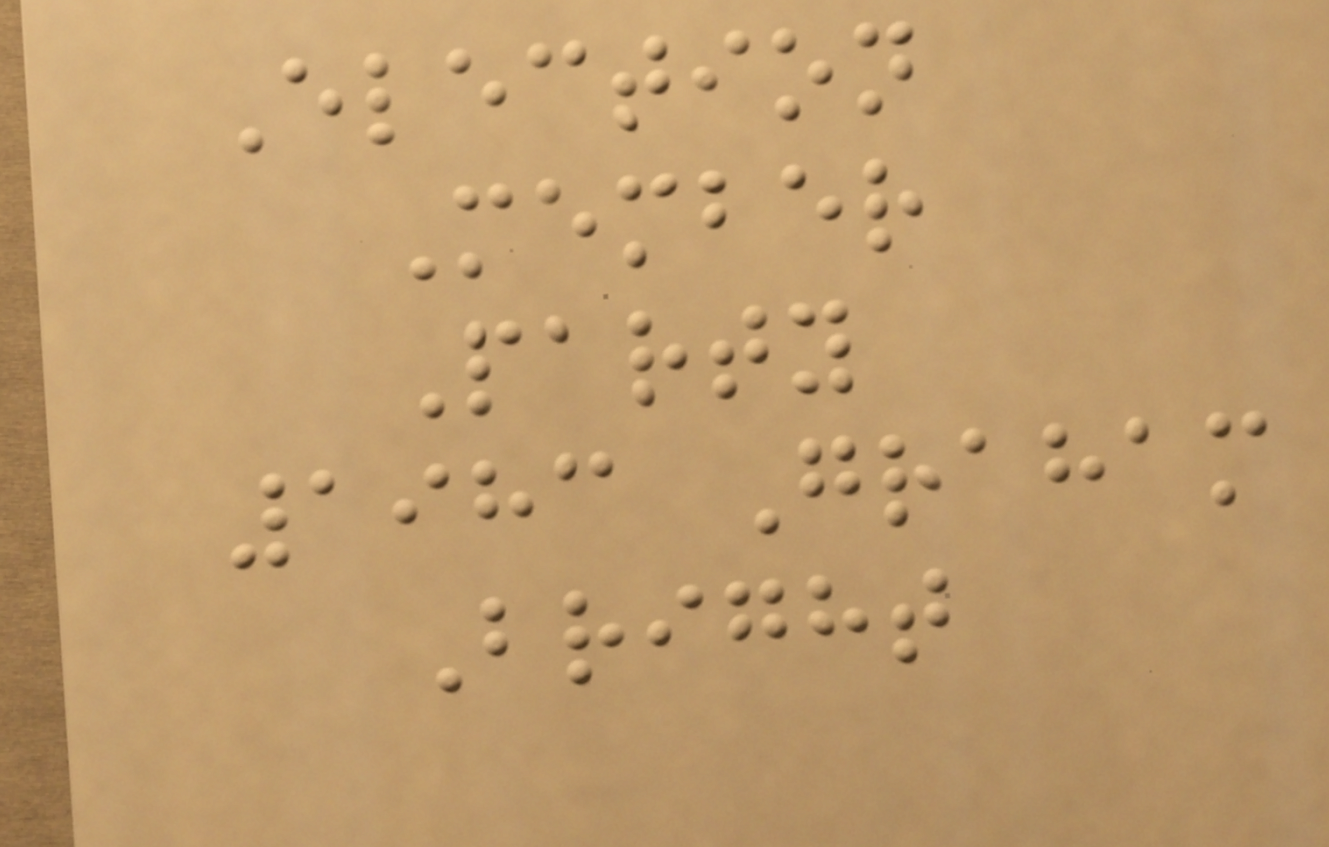Election
Member
Party
1983 Graham
Bright
